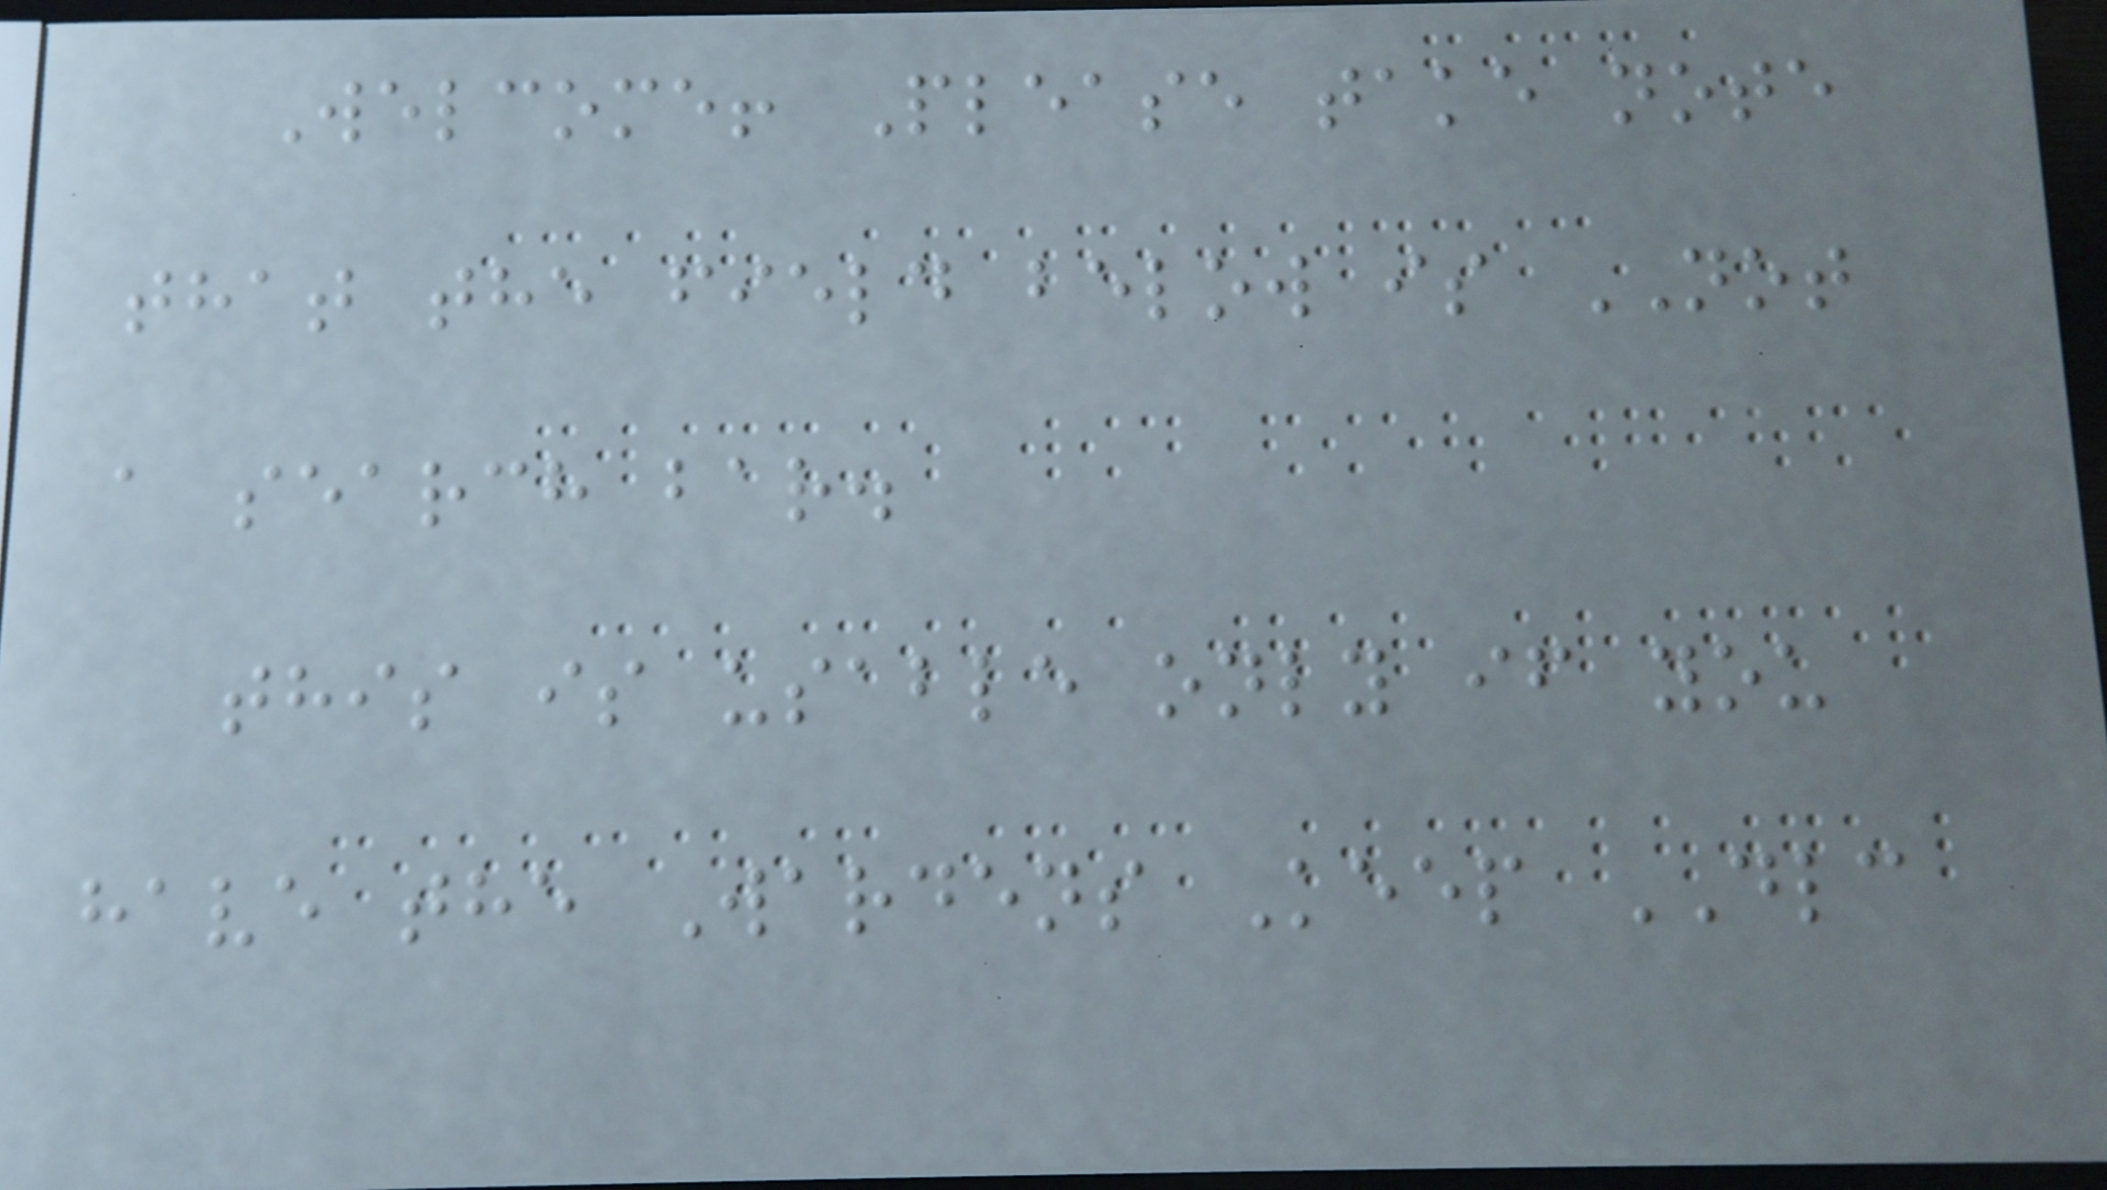Welcome! Please take note
that the field below is NOT
a search bar.
this is usable only if you
have the Wardens Keep DLC
